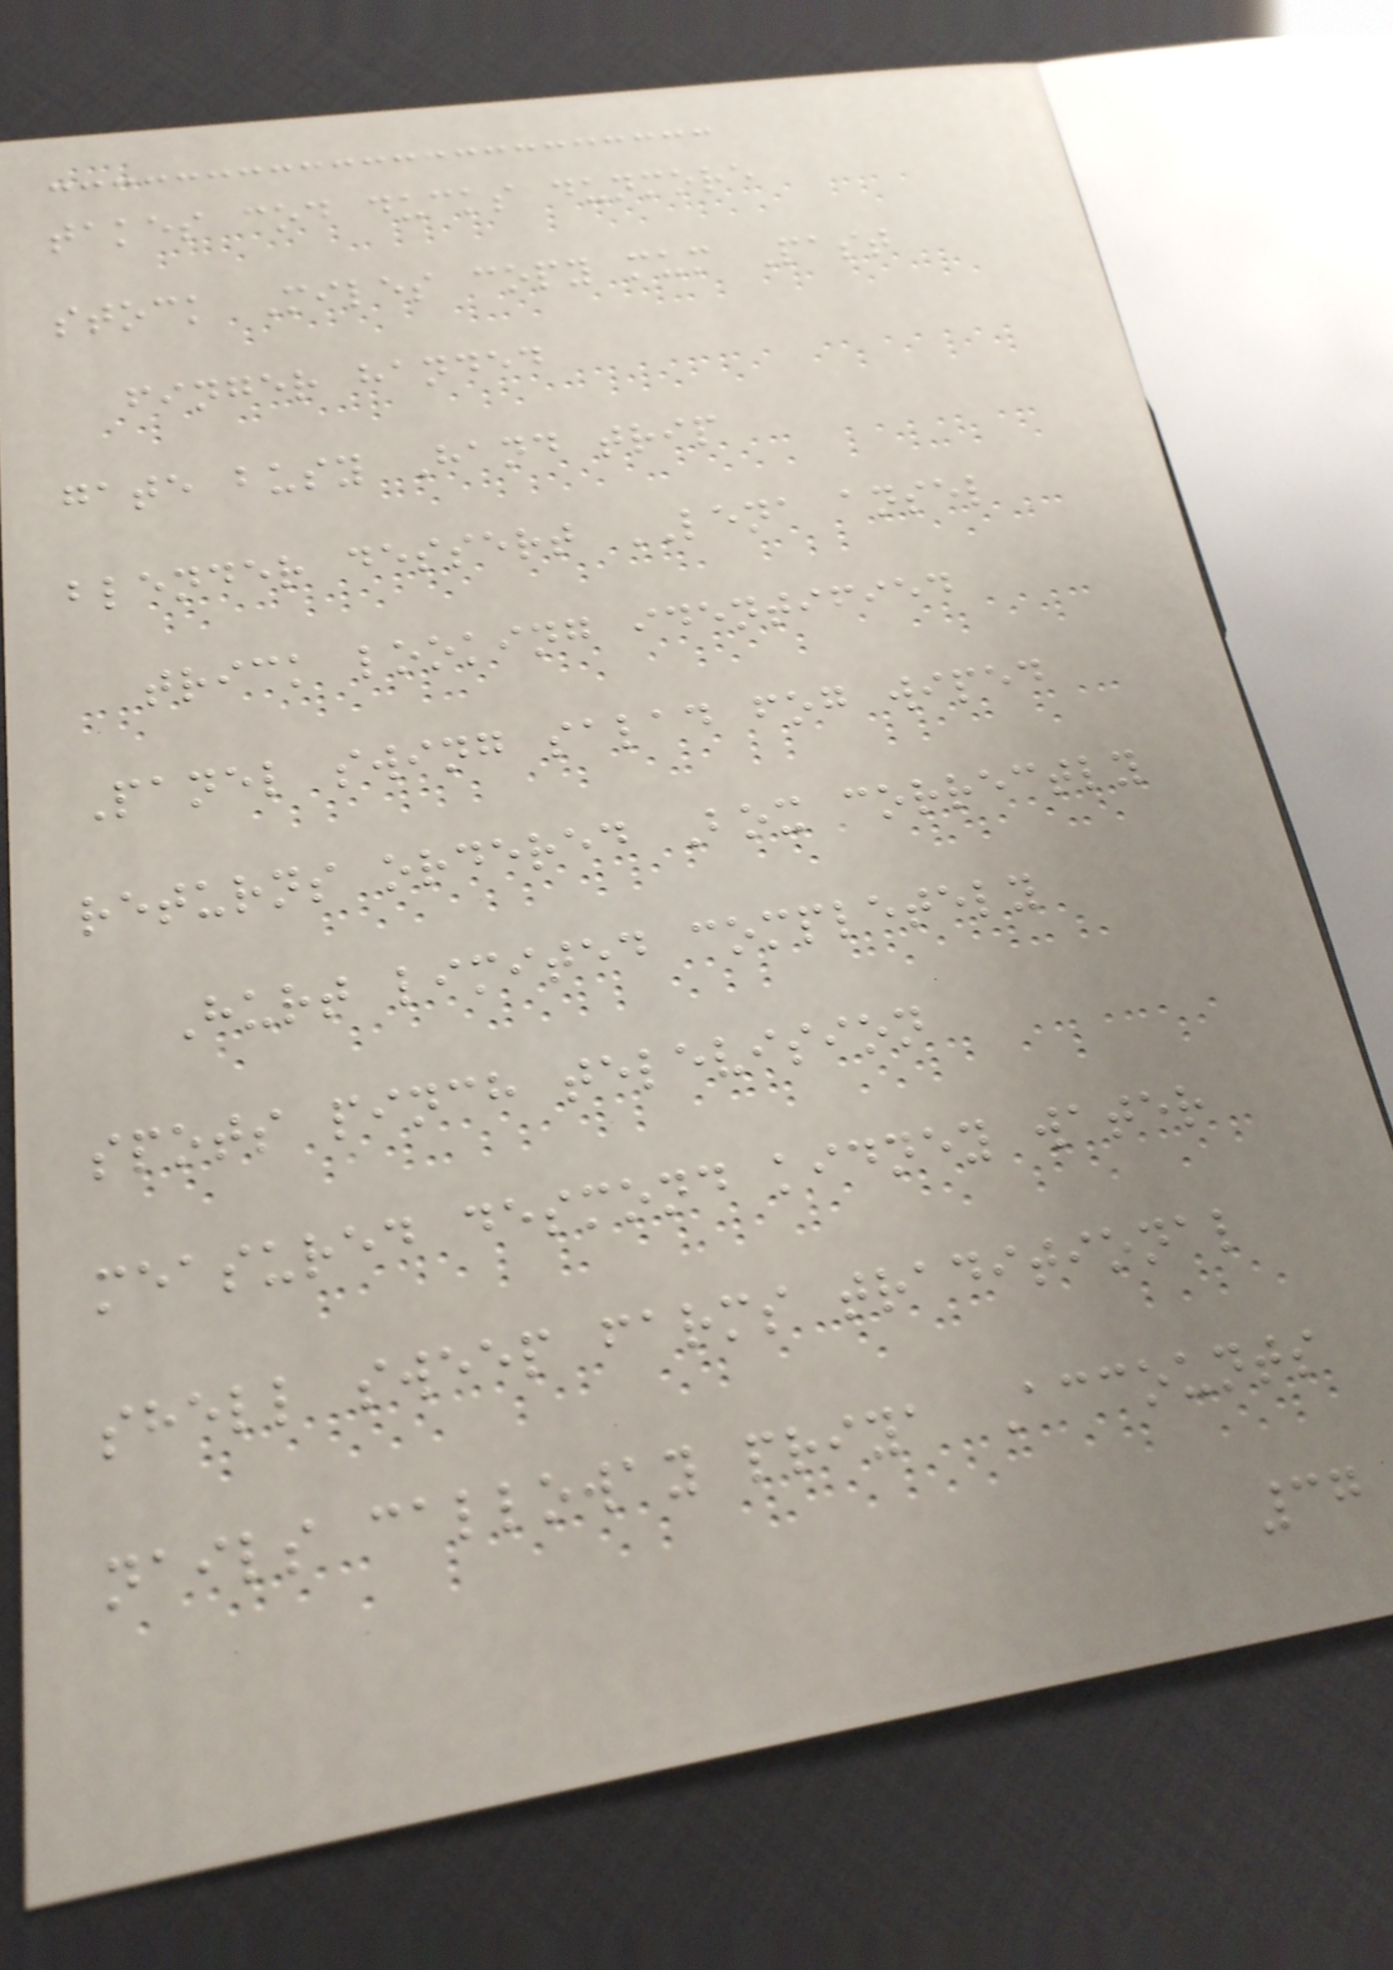takes cod ducks dunmore
stock Miles copy mum Past
finger handed
gate busy Hand trip
blender dessert LENA ansel
trick looking identified
Panel swing salad fog wiped
returns ordered Box correctly
Hurt limited completely
spots pinch television
measured desmond kidney water
shell sweep farms traditional
nails calloway priya Accounts
37
